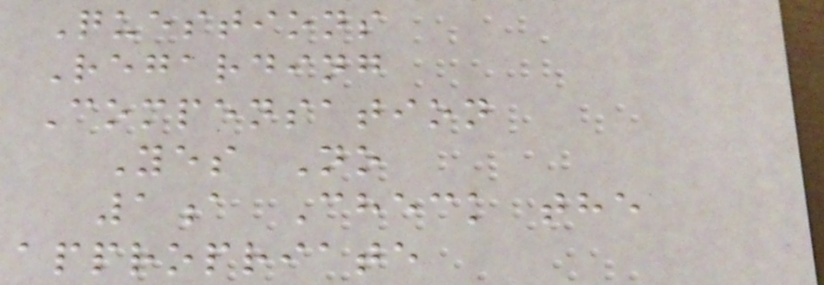Questions
Regarding
Compensation
Yes No
1a Check the
appropriate
